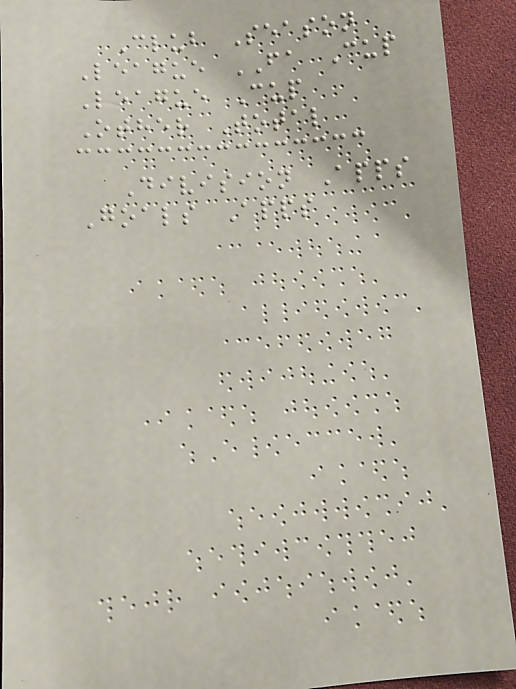Club Season
League FA Cup
League Cup
Other Total
Division Apps
Goals Apps
